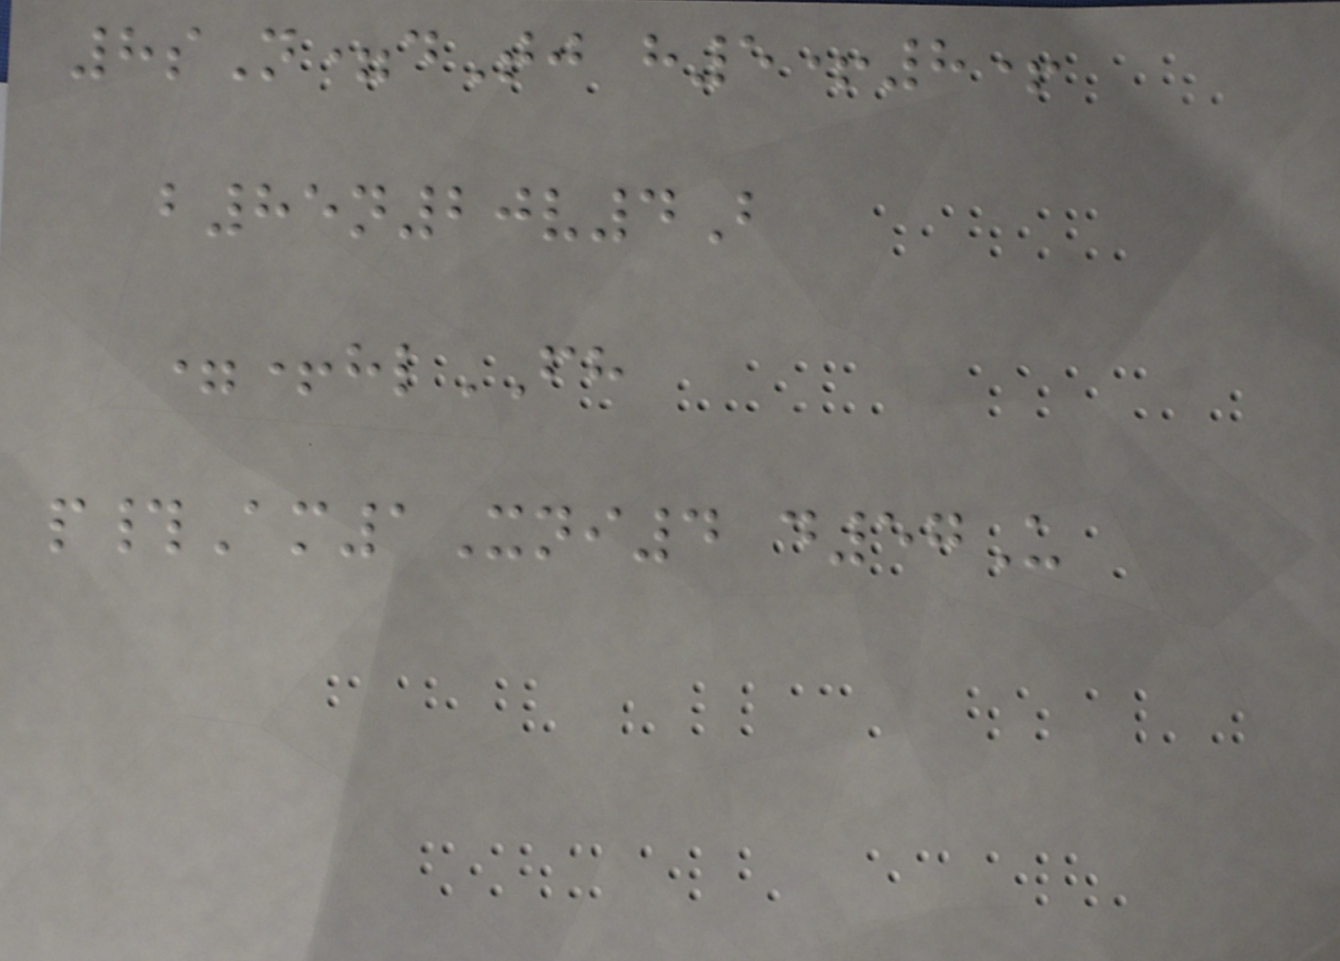8sN=dTj h5+8+
b85n20v4B
=+hlFH
p#Am1Xni4 d57U
